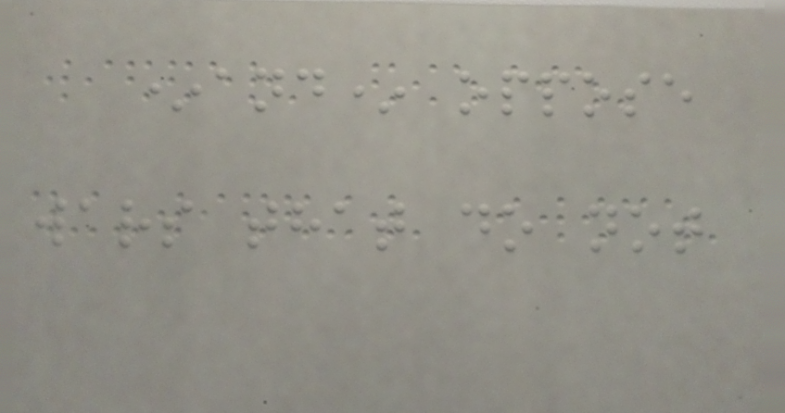*and* oppose
wars that do not
